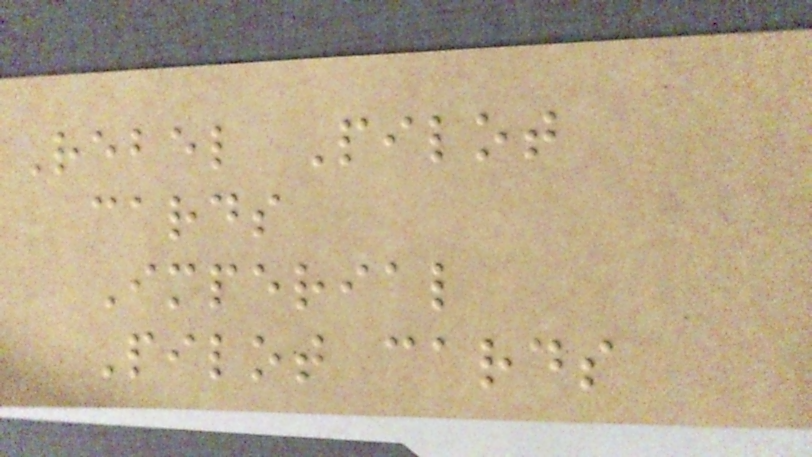Rebel Pilot
cards
Imperial
Pilot cards
